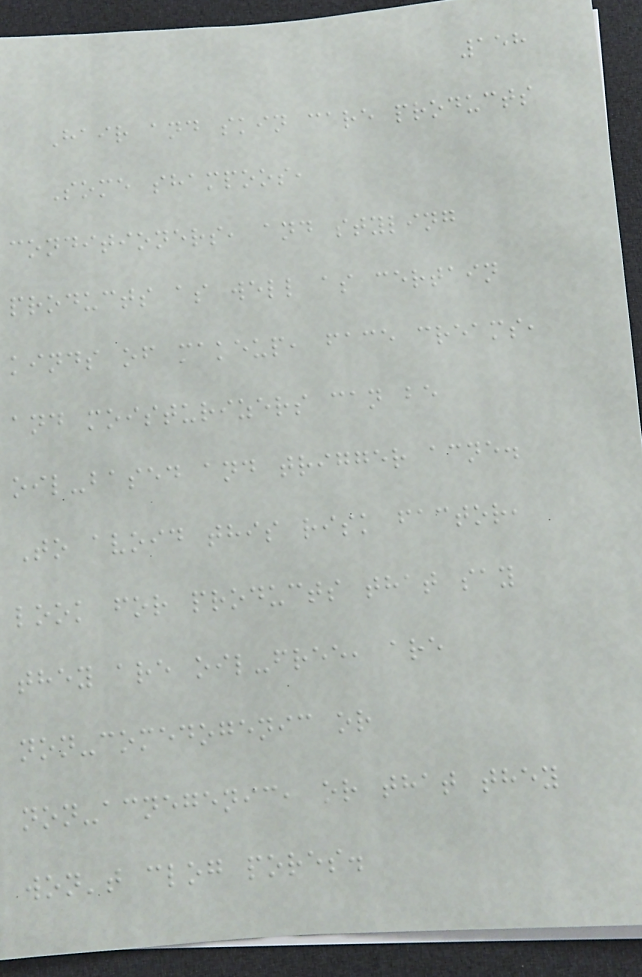158
Hair and skin care products
Some shampoos,
conditioners, and styling
products as well as certain
kinds of makeup, face creams,
and moisturizers can be
oil-based and trigger acne.
To avoid this risk factor,
look for products that say
they are oil-free, are
non-comedogenic or
non-acnegenic, or that they
won't clog pores.
